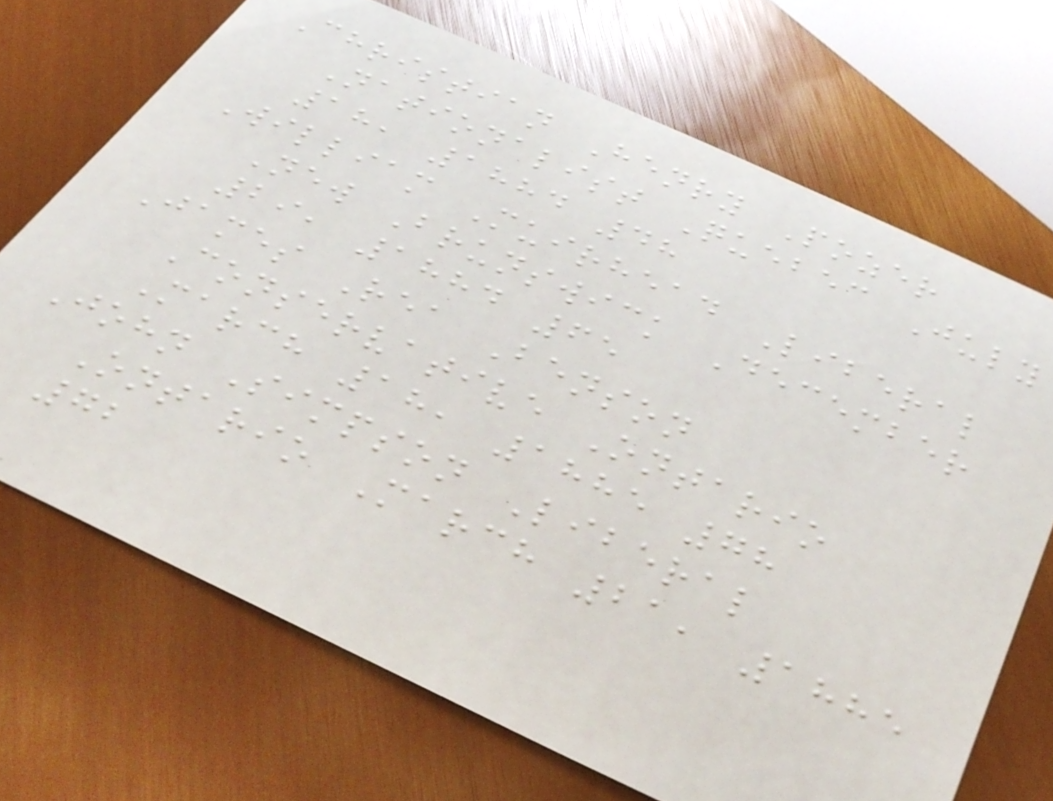Christian Henry Pozer
Nationalist Quebec July
18, 1884 48
William Muirhead Liberal
New Brunswick December
29, 1884 65
James Rea Benson
Conservative Ontario
March 18, 1885 78
John Simpson Liberal
Ontario March 21, 1885
72
